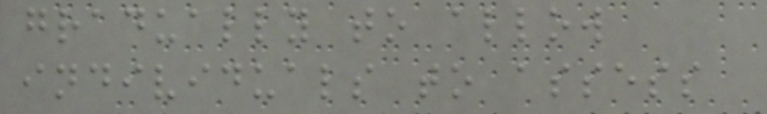gradually to allow
individuals to assess
